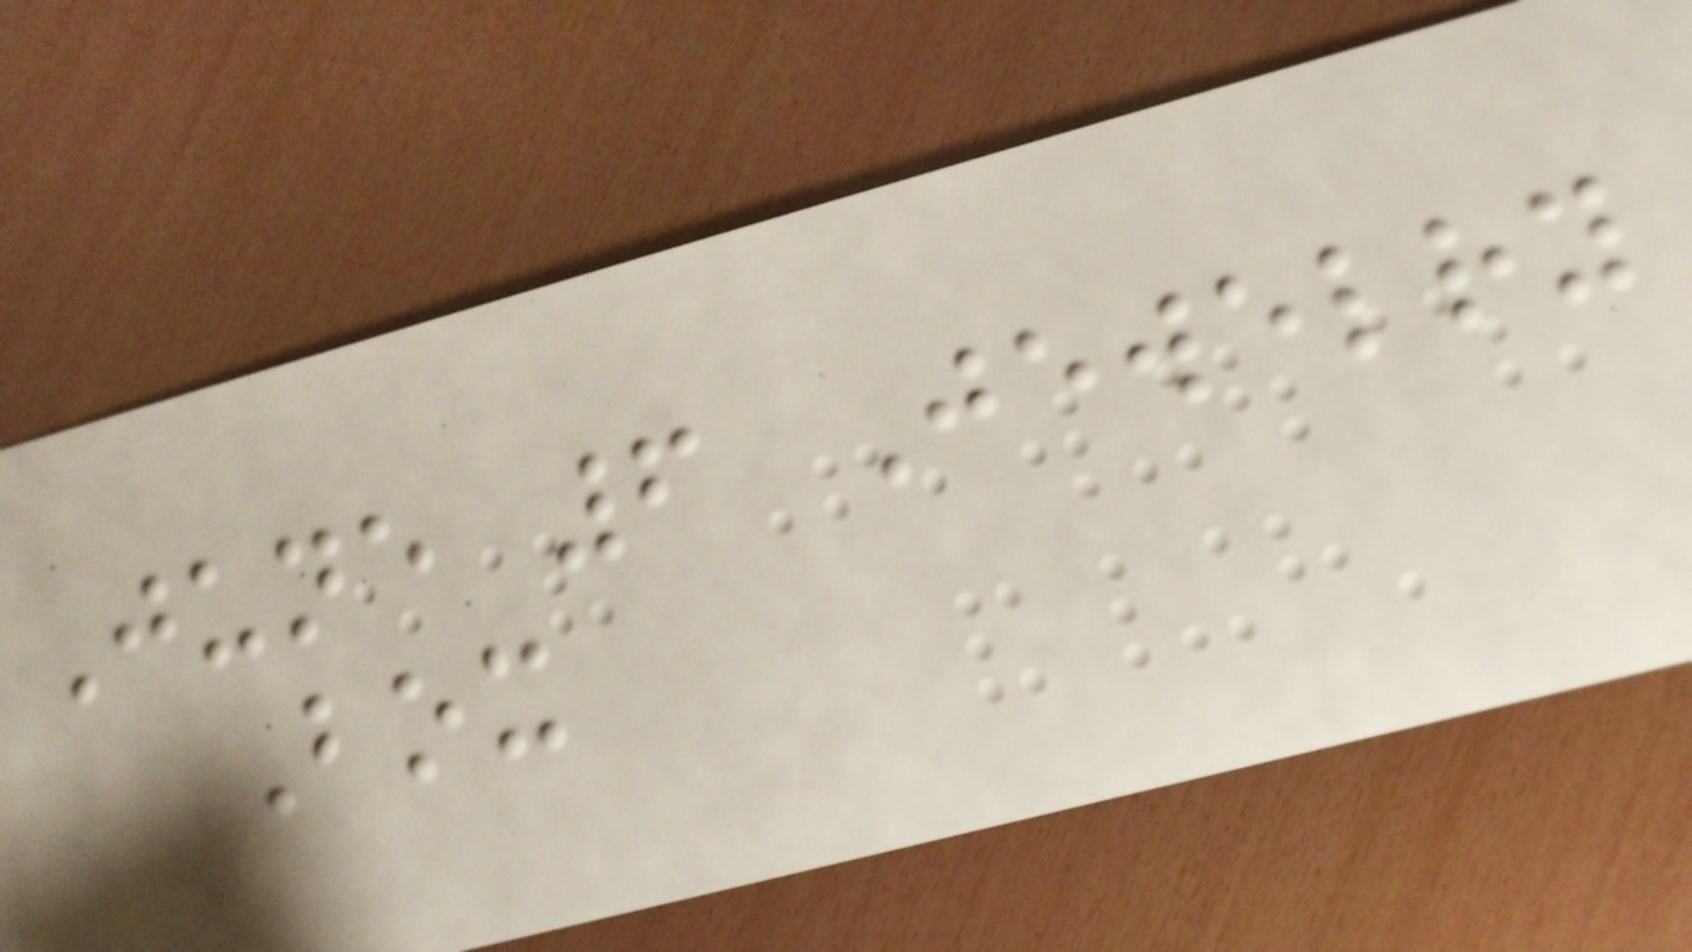June 6 Jewelry
Box
